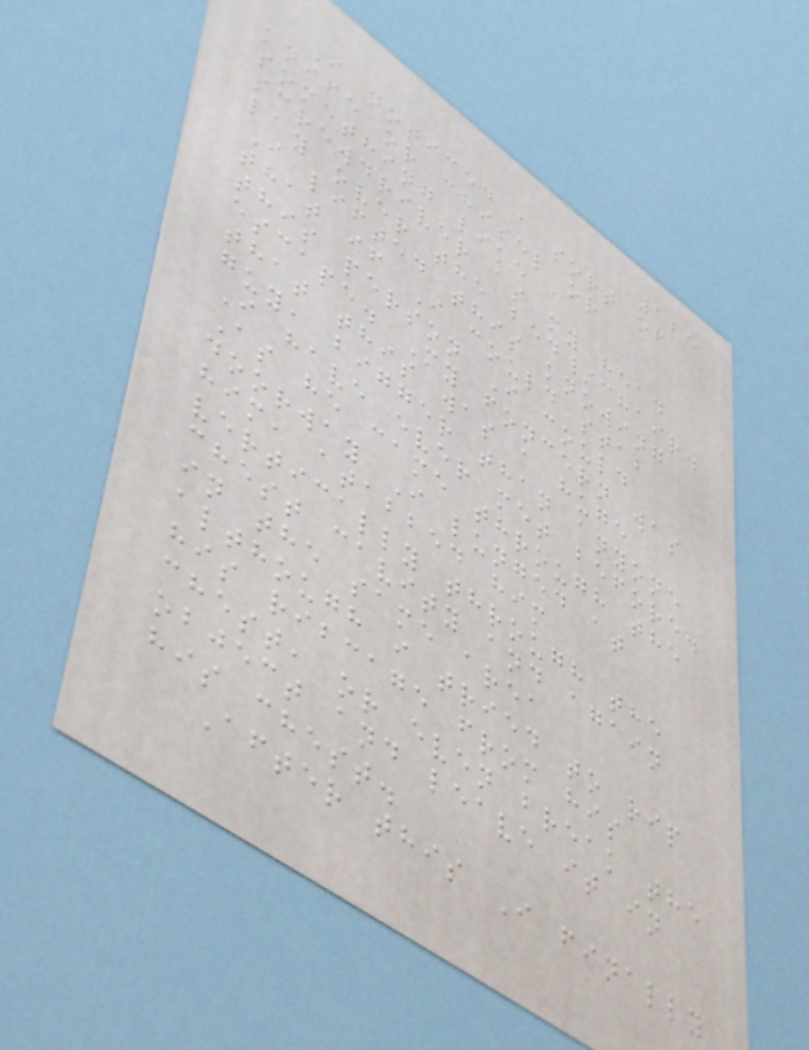125
I noticed a sort of
knife or chisel or
something like a
screwdriver as my head
lay over the bed/chair.
I lifted this knowing
that if I could stab
this person I could
escape. My foncern was
that this was a huge
guy, bigger than anyone
I have ever met before.
As he came through the
doorway I lunged at
him, atabbed him
vertically through the
chest cavity and again
in the same area
although i tried to rip
his ribcage from his
chest, or even break the
object and leave it in
his chest.
After this I finally
